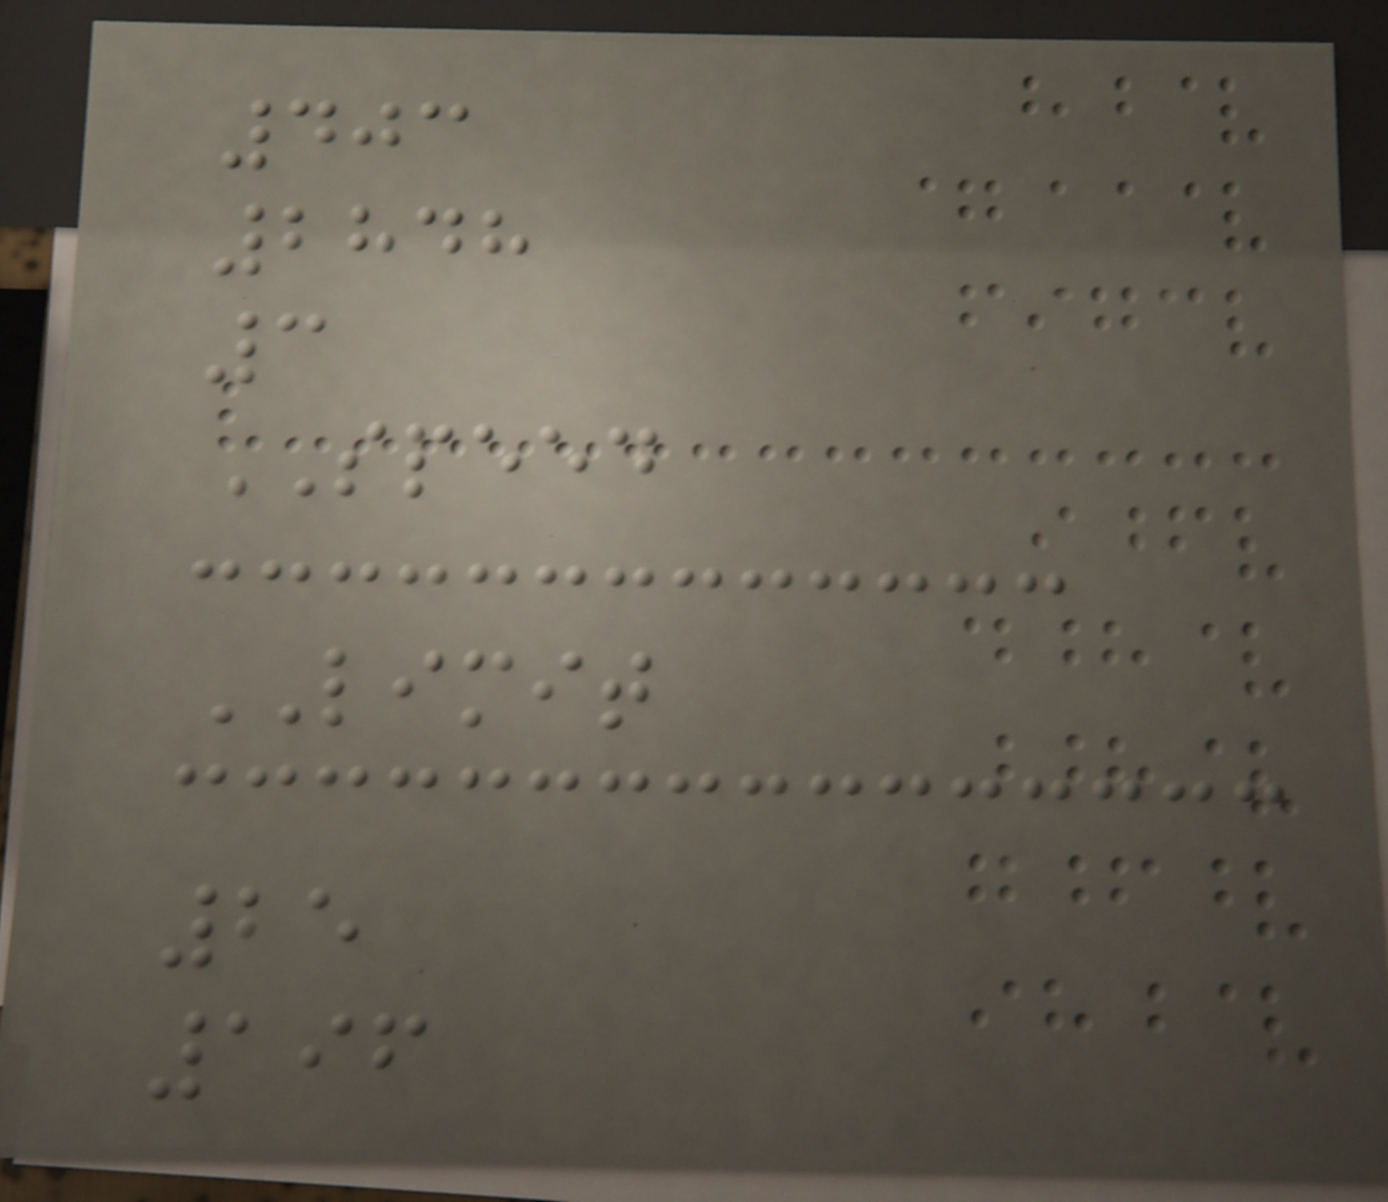403
2848
3
SPEED
LIMIT
25
196
